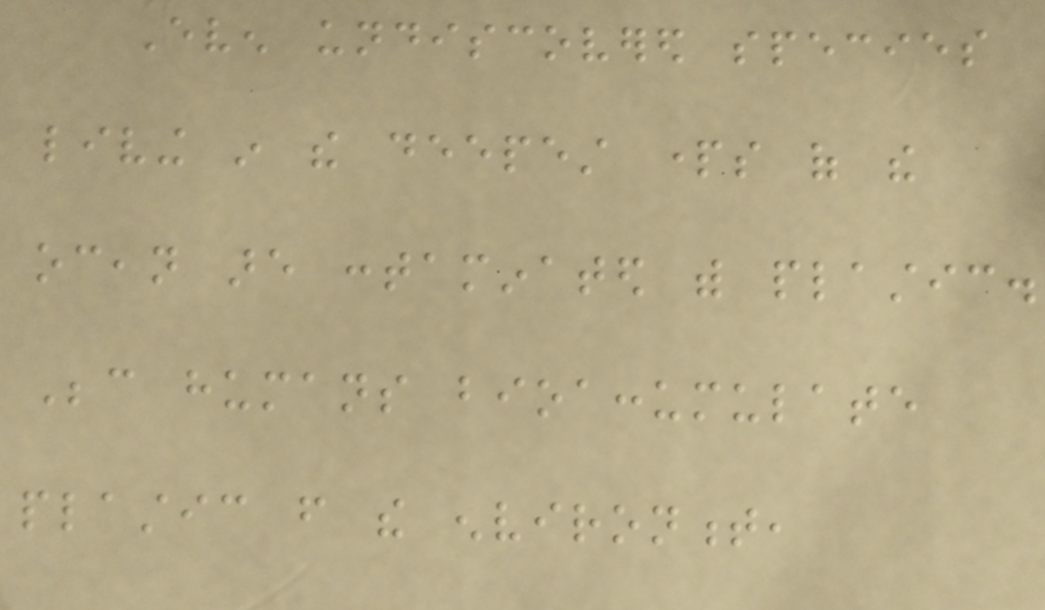Even undiscovered species
living in the deepest parts of the
ocean are contaminated with plastic.
Because humans bioaccumulate
plastic from the environment,
